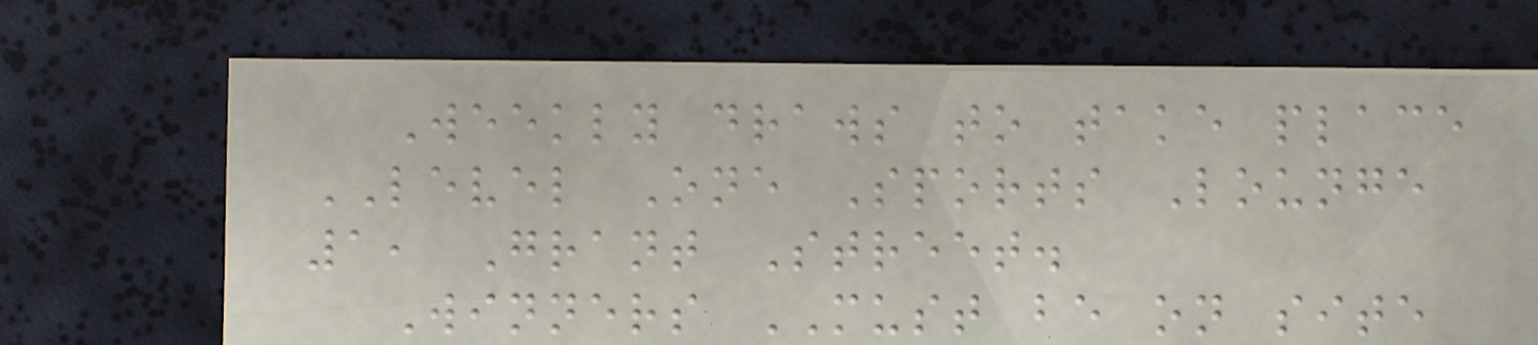Weekly draws to take place
LEVEL One Sports Lounge
1, Grant Street.
Winners MUST be on site
